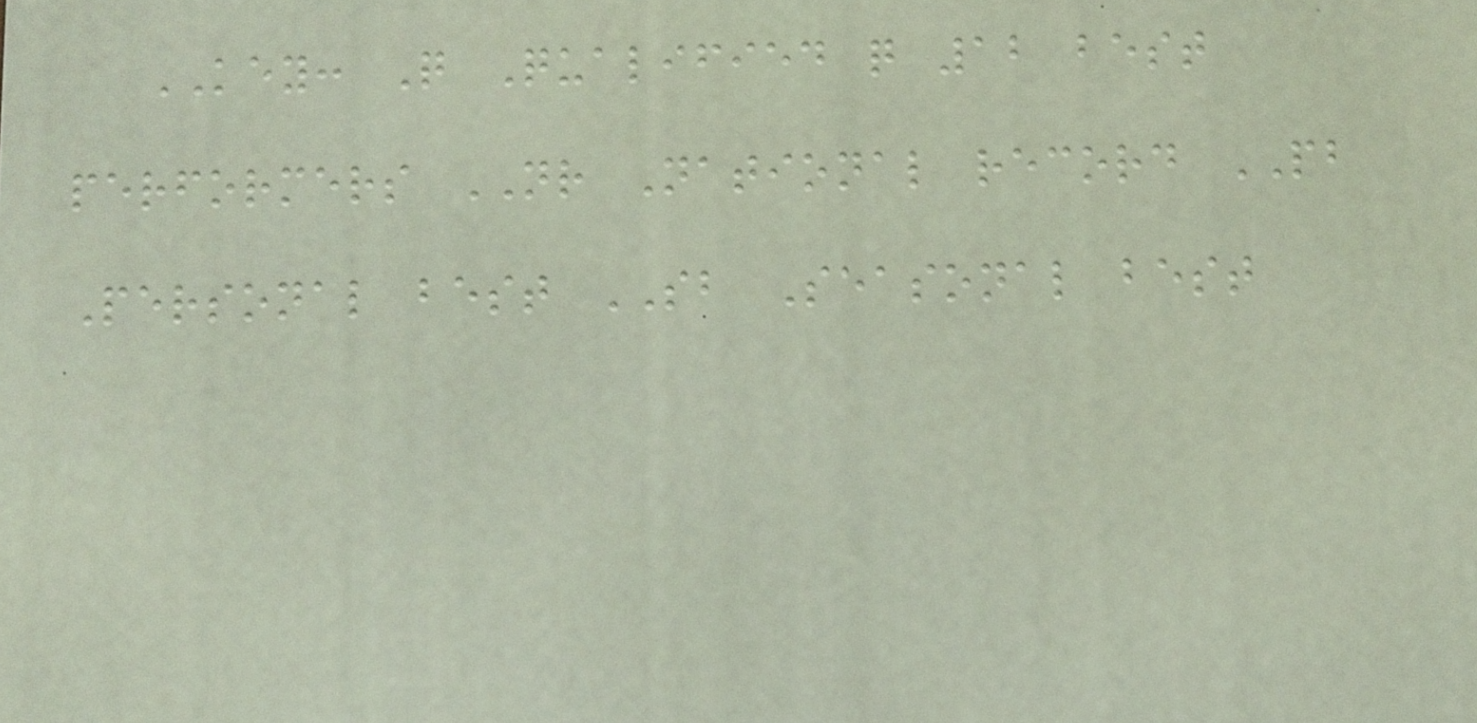KEY: Q Qualified q 12 best
performers NR National record PB
Personal best SB Seasonal best
